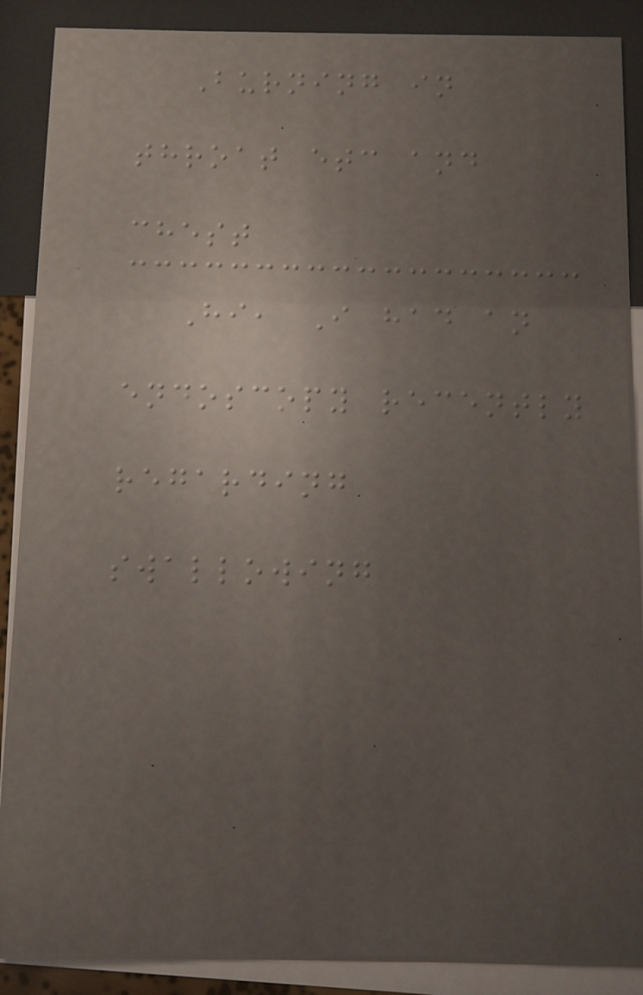Burning in
throat etc and
chest
Hi, I had an
endoscopy recently
regarding
swallowing
